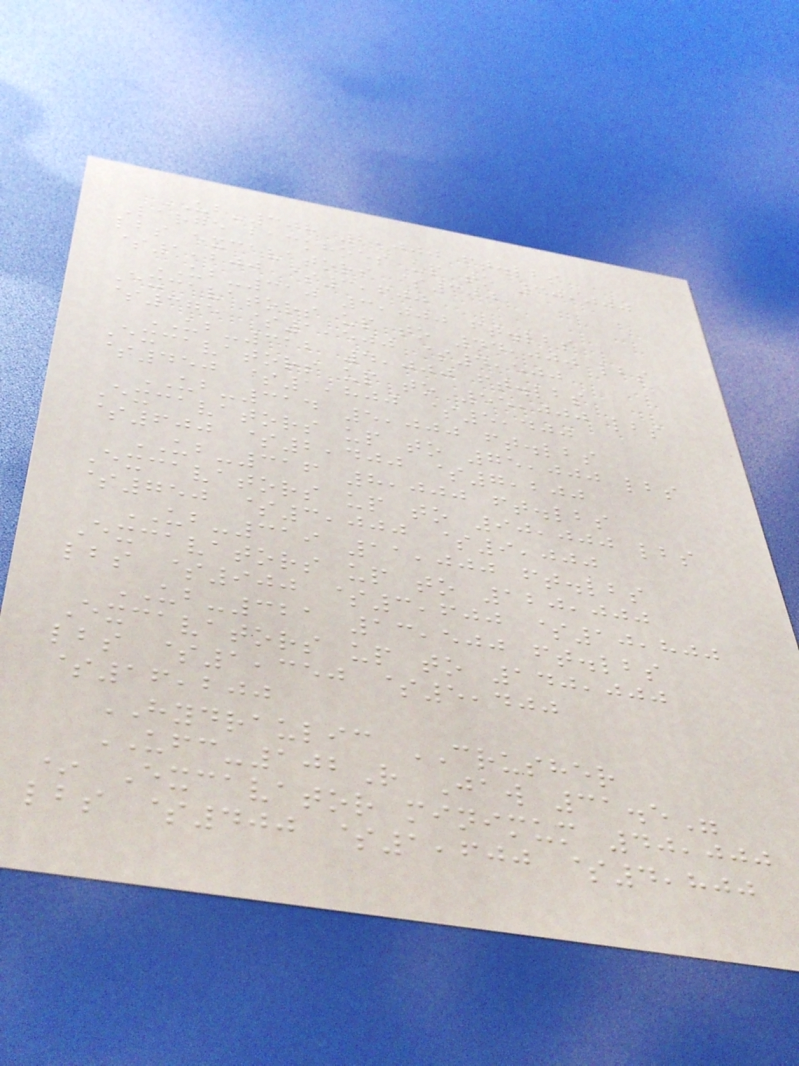UB-308 2,000 ft.lbs
Large backhoes up to 30,000
lbs excavators $300
$1,200 $3,600
UB-310 3,000 ft.lbs
Excavators up to 44,000 lbs
$375 $1,500 $4,500
UB-312 4,000 ft.lbs
Excavators up to 55,000 lbs
$450 $1,800 $5,400
UB-314 5,000 ft.lbs
Excavators up to 75,000 lbs
$600 $2,400 $7,200
UB-316 8,000 ft.lbs
Excavators up to 90,000 lbs
$750 $3,000 $9,000
UB-319 11,000 ft.lbs
Excavators up to 120,000
lbs $900 $3,600 $10,800
UB-321 13,500 ft.lbs
Excavators up to 140,000
lbs $1,350 $5,400
$16,200
HYDRAULIC CRUSHER
UFC-102R Jaw 31.5"
* Excavator minimum 40,000
lbs $400 $1,600 $4,800
